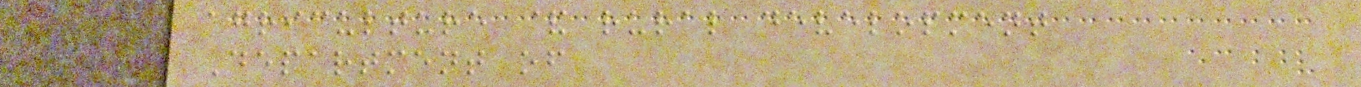agriculture & rural development
Department of
